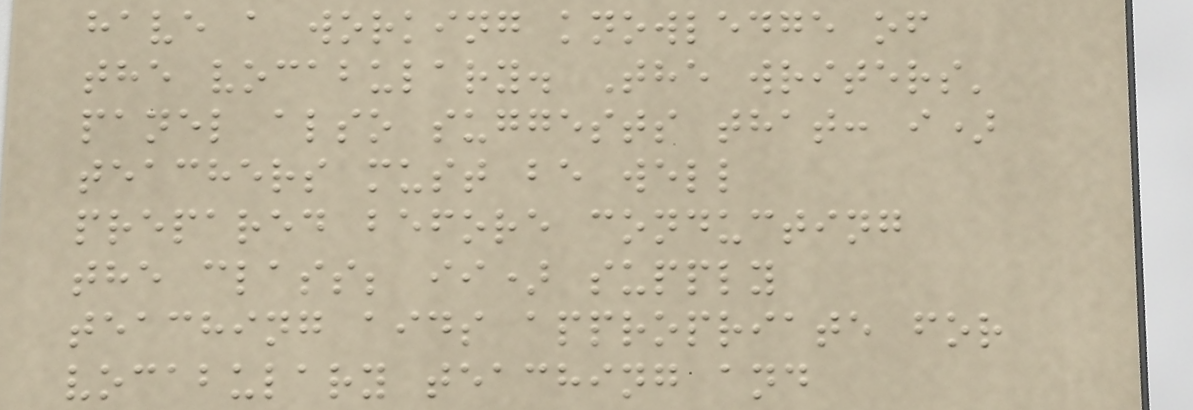have a working knowledge of
the vocabulary. The writers'
panel also suggests that: i)
teachers must be well
prepared before conducting
the class; ii) supply
teaching aids appropriate for
vocabulary teaching and
